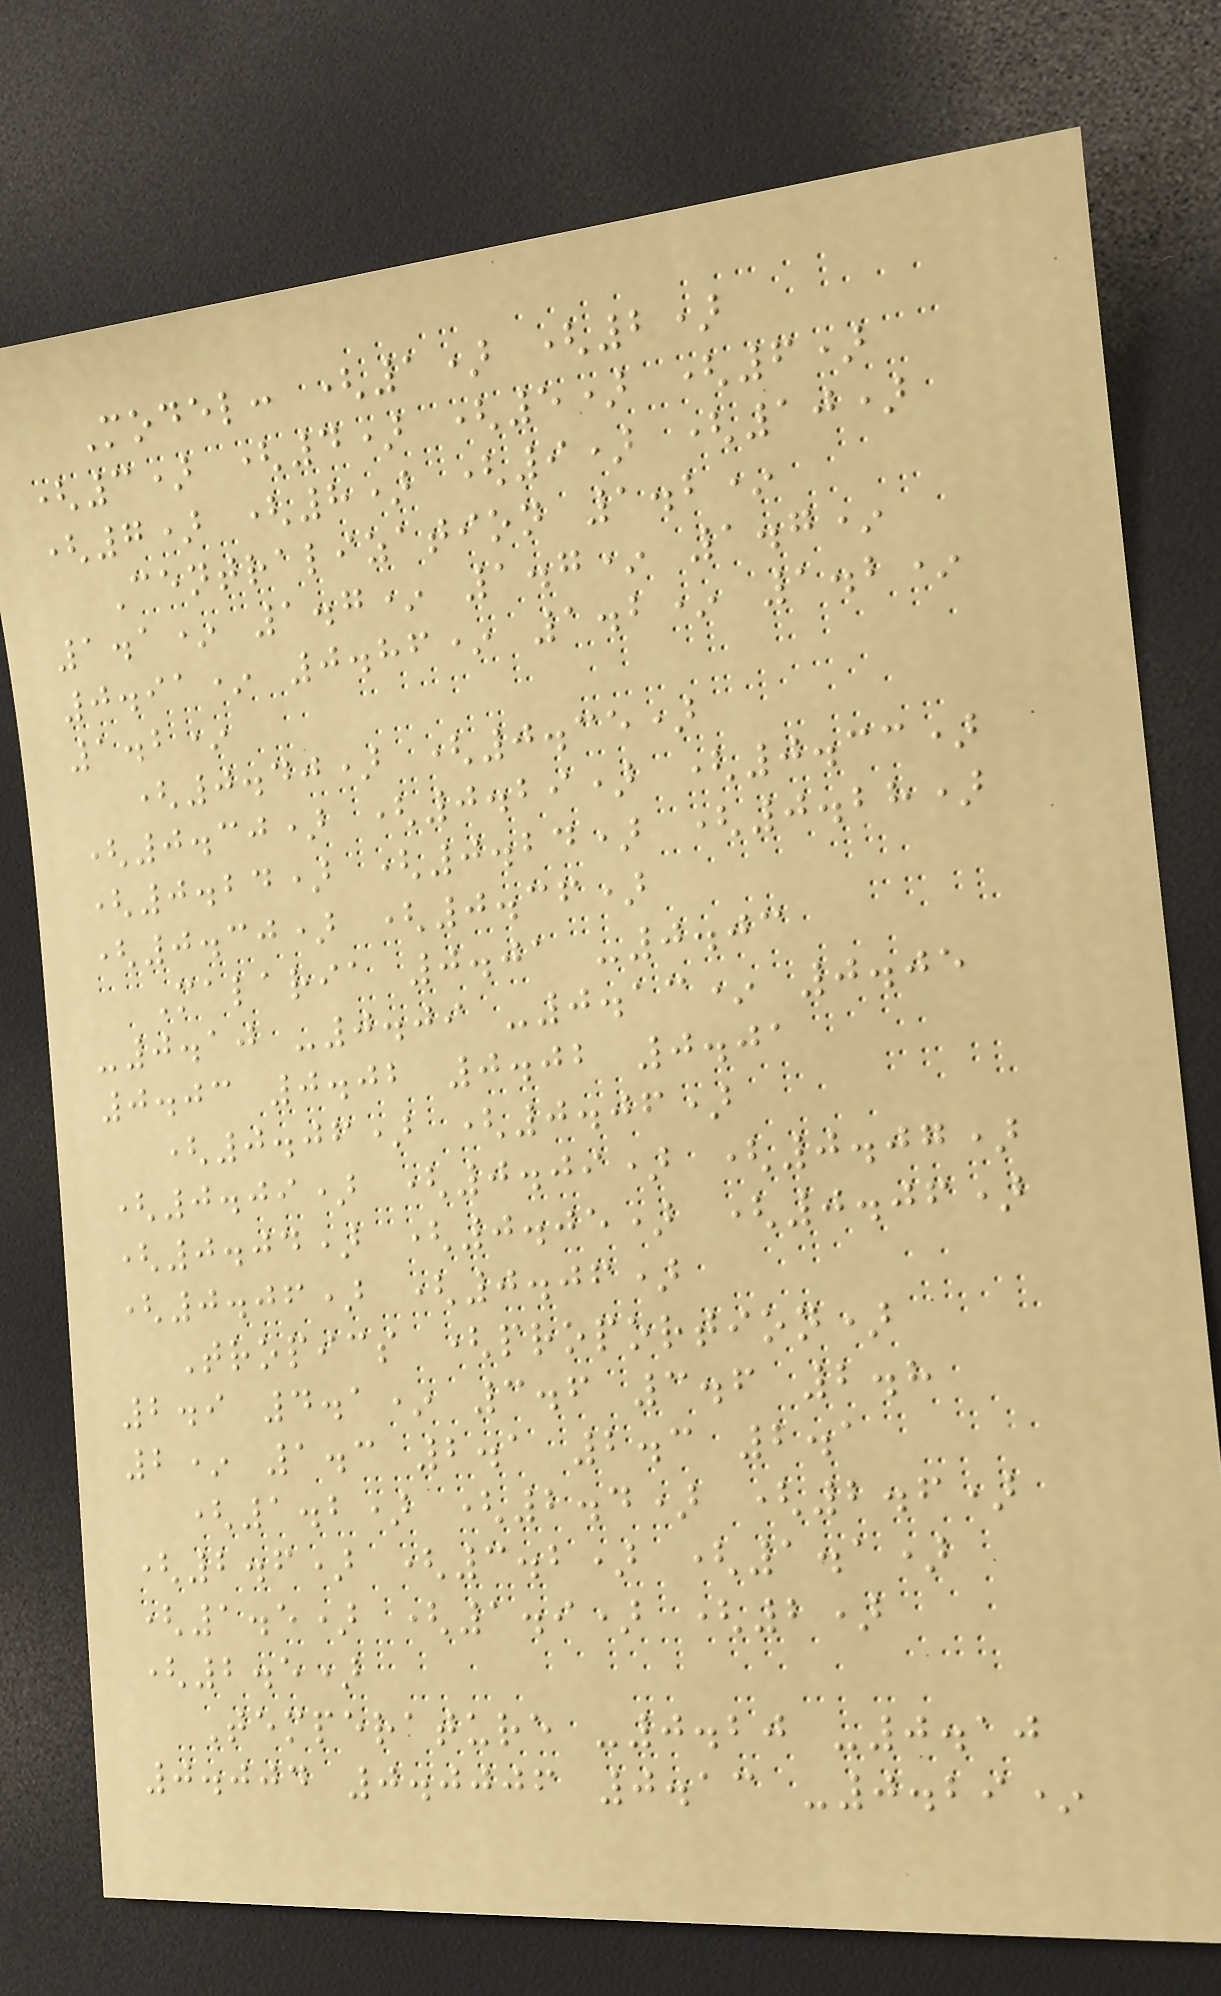Model: (1) (2)
(3) (4) (5) (6)
(7) (8) (9) (10)
Centralization 1.2*
1.1* 1.7* 1.7* 1.7*
0.91* 0.86* 1.2* 1.2*
1.2*
(0.40) (0.35)
(0.30) (0.29) (0.33)
(0.24) (0.24) (0.28)
(0.30) (0.36)
Malaria 0.01 -0.03
-0.10 -0.09 -0.13* 0.05
0.03 0.02 0.02 0.01
(0.06) (0.06)
(0.09) (0.09) (0.07)
(0.04) (0.05) (0.06)
(0.06) (0.06)
Tropics (proportion)
2.9 4.1* 3.6 3.6 2.8
2* 1.3 2.1 2.3 2.1
(1.2) (2.4) (2.6)
(2.6) (3.2) (1.1)
(1.5) (1.9) (2)
(2.5)
Temperature -0.20 -0.10
0.004 0.0006 0.13 -0.29*
